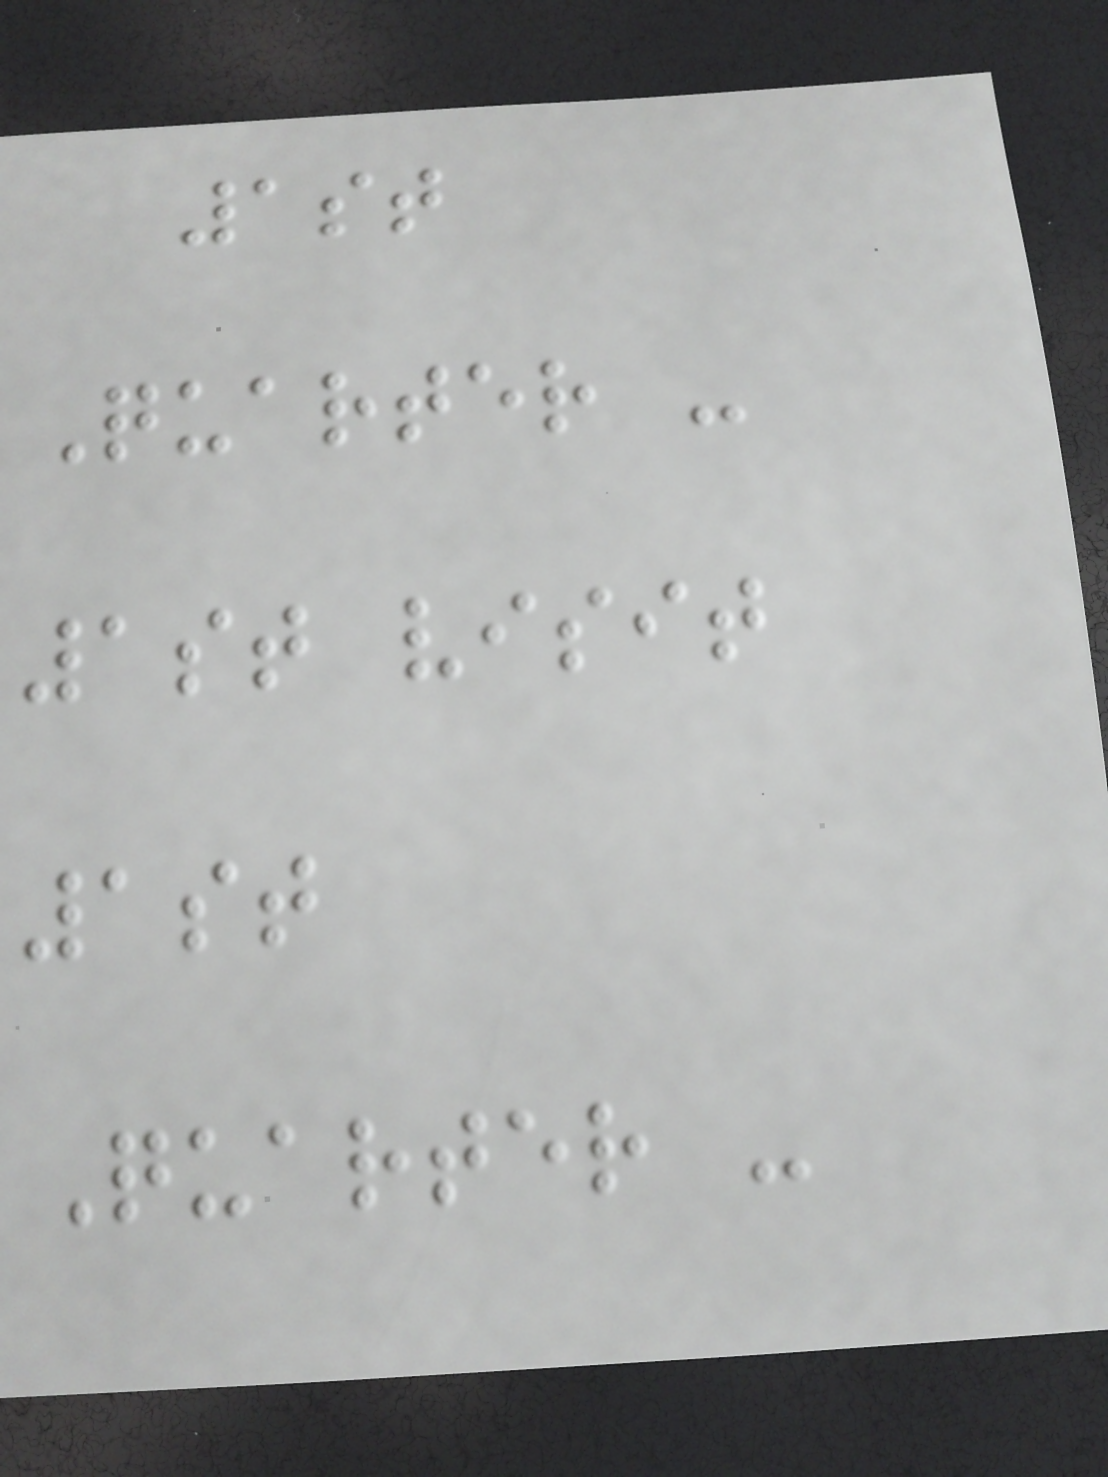1st
Quarter -
1st visit
1st
Quarter -
